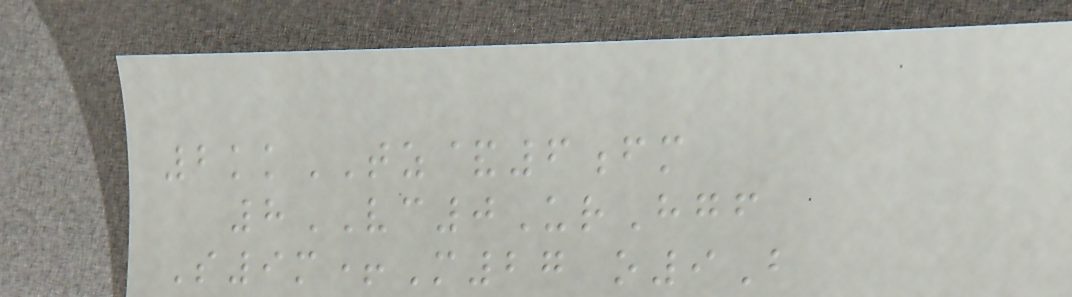2kkTZ&6fm
8VC0UrHgf
S9m+M27 o9B
